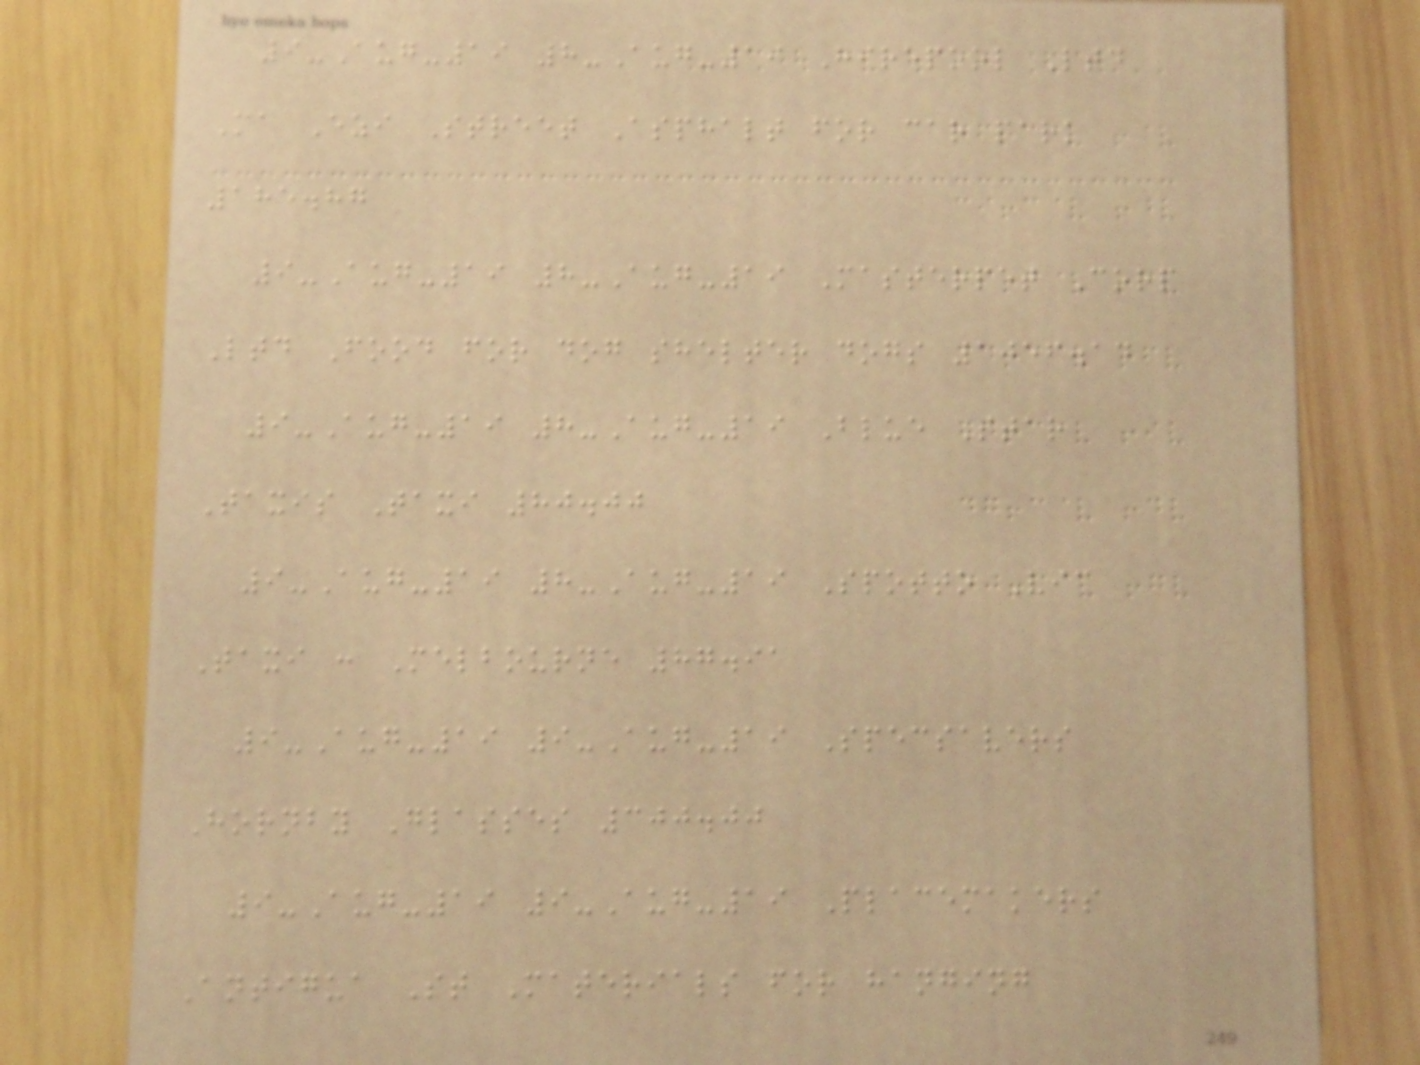9-Aug-19 8-Aug-19 Hirepool Ltd
Ma Ezi Street Asphalt for car park
185.87
9-Aug-19 8-Aug-19 Masterpet Corp
Ltd Food for dog shelter dogs 1056.14
9-Aug-19 8-Aug-19 Blue Star
Taxis Taxi 80.00
9-Aug-19 8-Aug-19 Spotto Vic
Taxi : Melbourne 87.91
9-Aug-19 9-Aug-19 Specsavers
Hornby Glasses 300.00
9-Aug-19 9-Aug-19 Placemakers
Antigua St Materials for hanging
